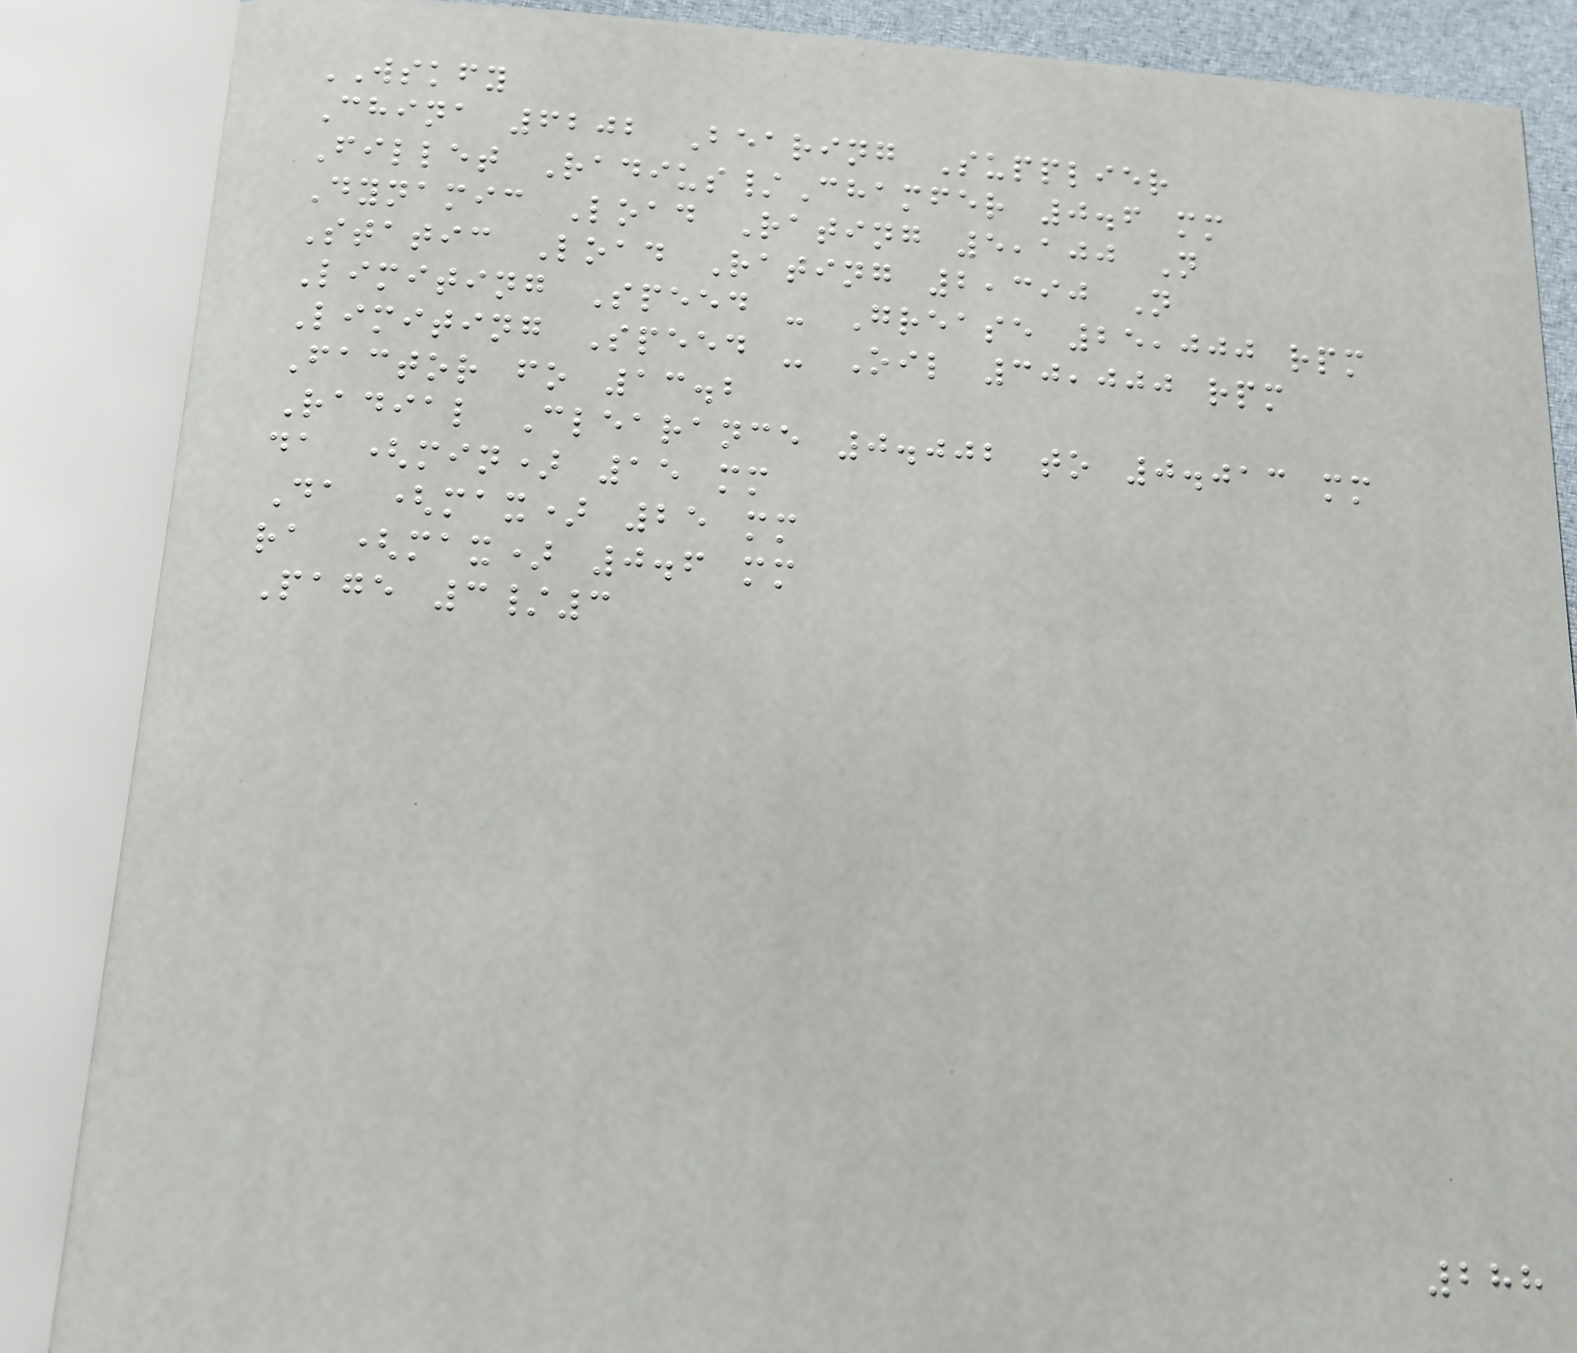WSKFY
China 6202 Bearing Supplier
Fillet Radius/Chamfer 0.6 mm
Dynamic Load Rating 5,100 N
Static Load Rating 2,390 N
Limiting Speed - Grease 25,000 rpm
Limiting Speed - Oil 30,000 rpm
Factor fo 13.2
Radial Clearance 0.002 to 0.013 mm
da (min) 15 mm
Da (max) 25 mm
ra (max) 0.6 mm
Page 3/3
288
